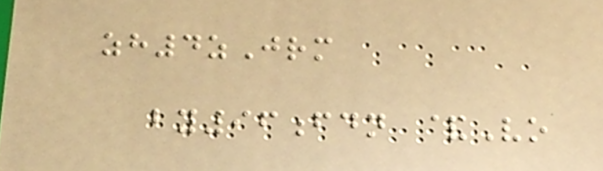zh4zJrm
by96fdn &Vo
